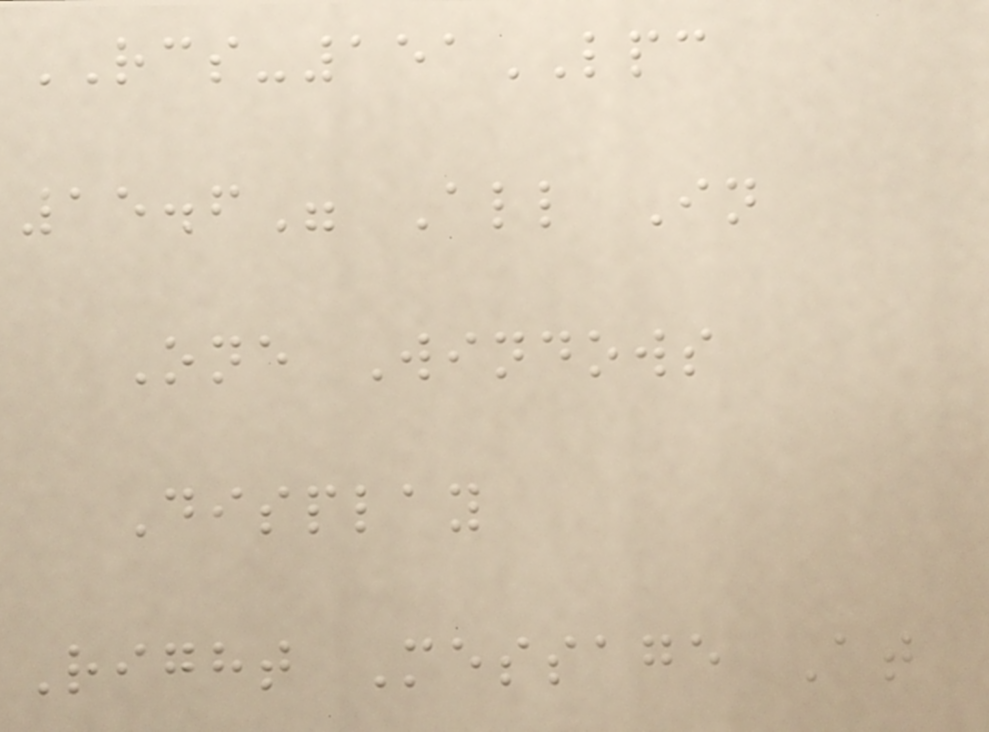RCS-151LPC
15.6" All In
One Windows
Display
Right Message At
